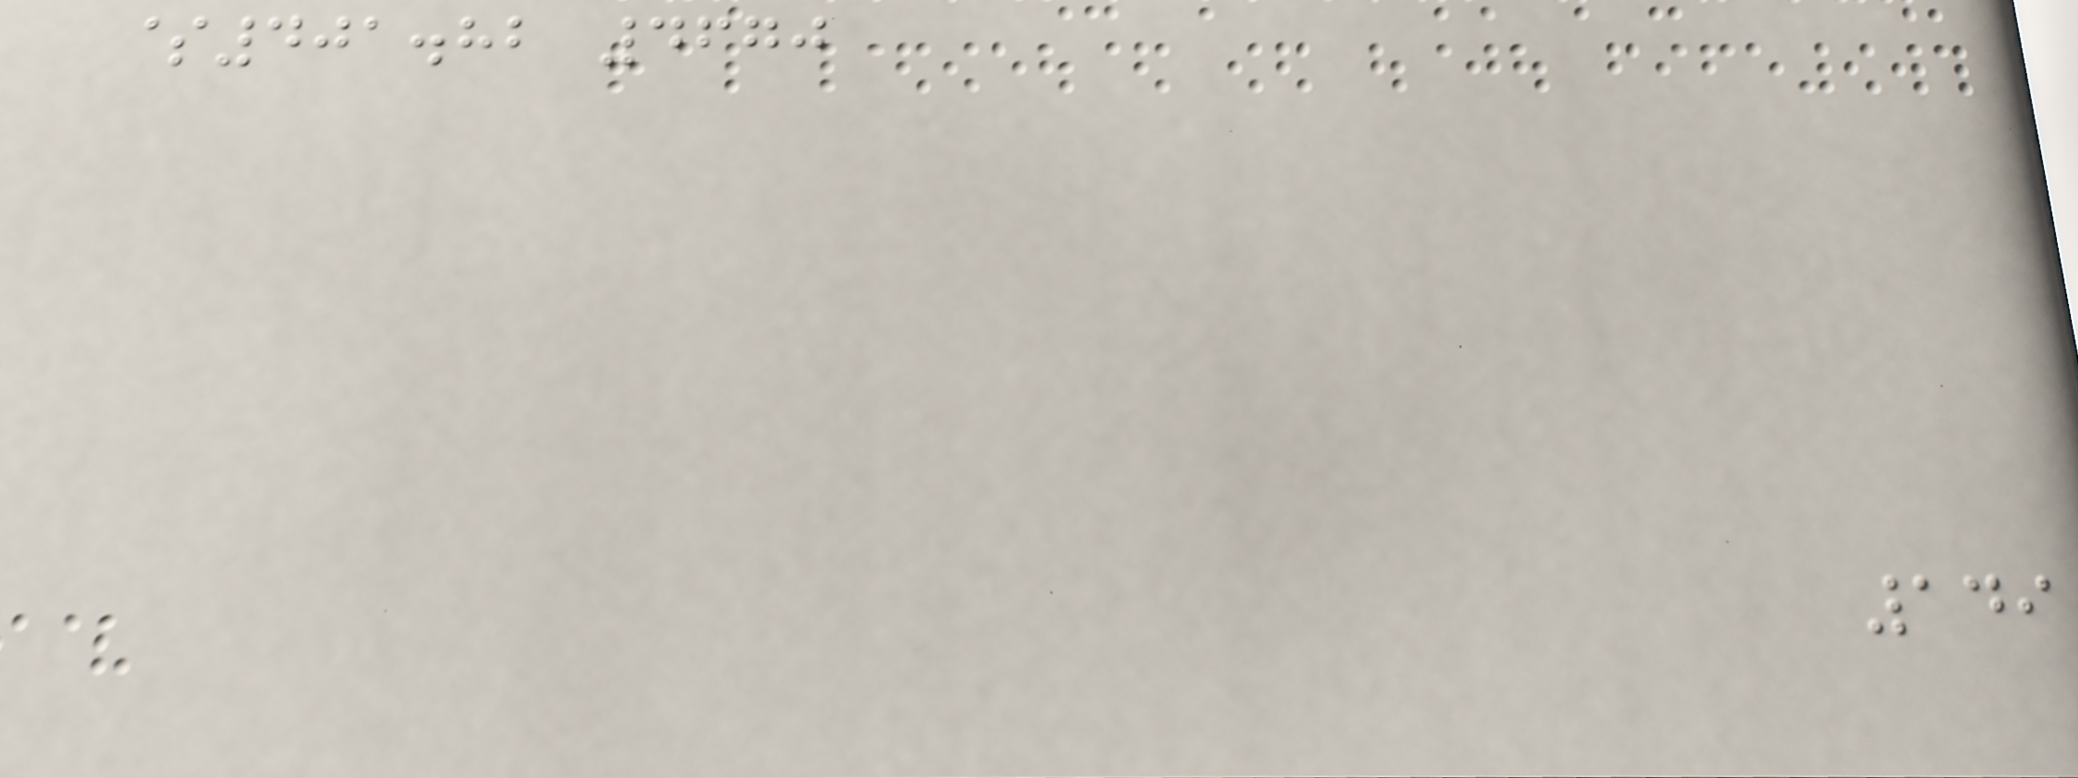$401.82 4670
149
